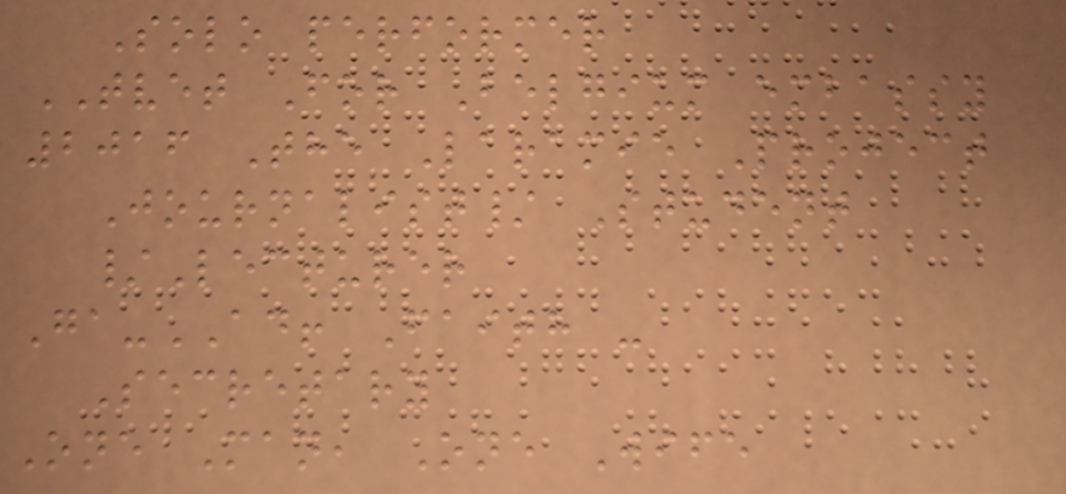Solo performer
TVET For Belgium embassy
2016 The Laramie Project
Journalist/ Student
/Lecturer
Ga-AD! Faith -
Secretary
One Man, One Wife
